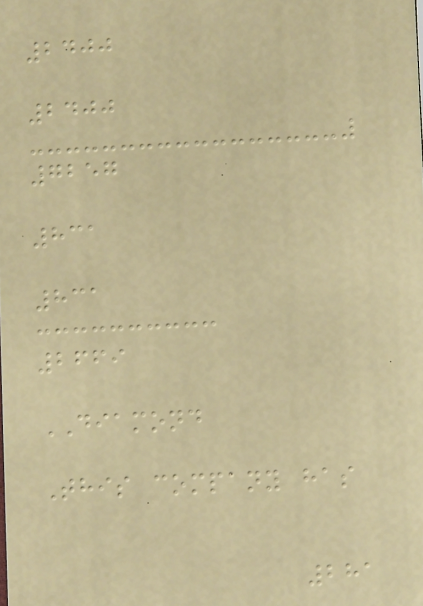2400
2400
7257
831
831
2669
DIAMOND
This company has
281
